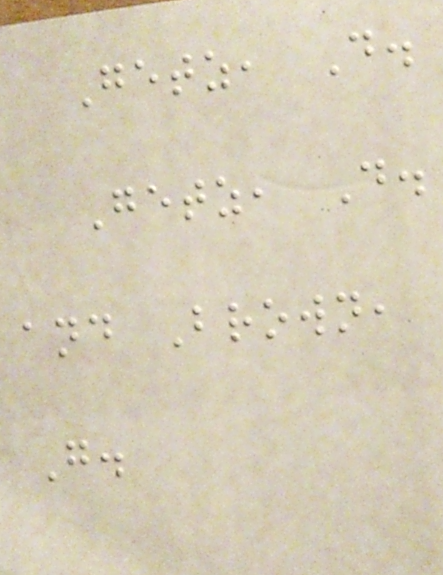Getz, D.
Getz, D.
and Brown,
G.
